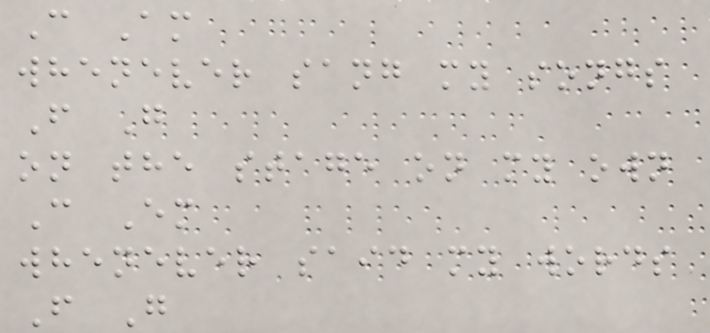C Am
whenever sang my songs
F G
on the stage on my own
C Em
whenever said my words
F G
